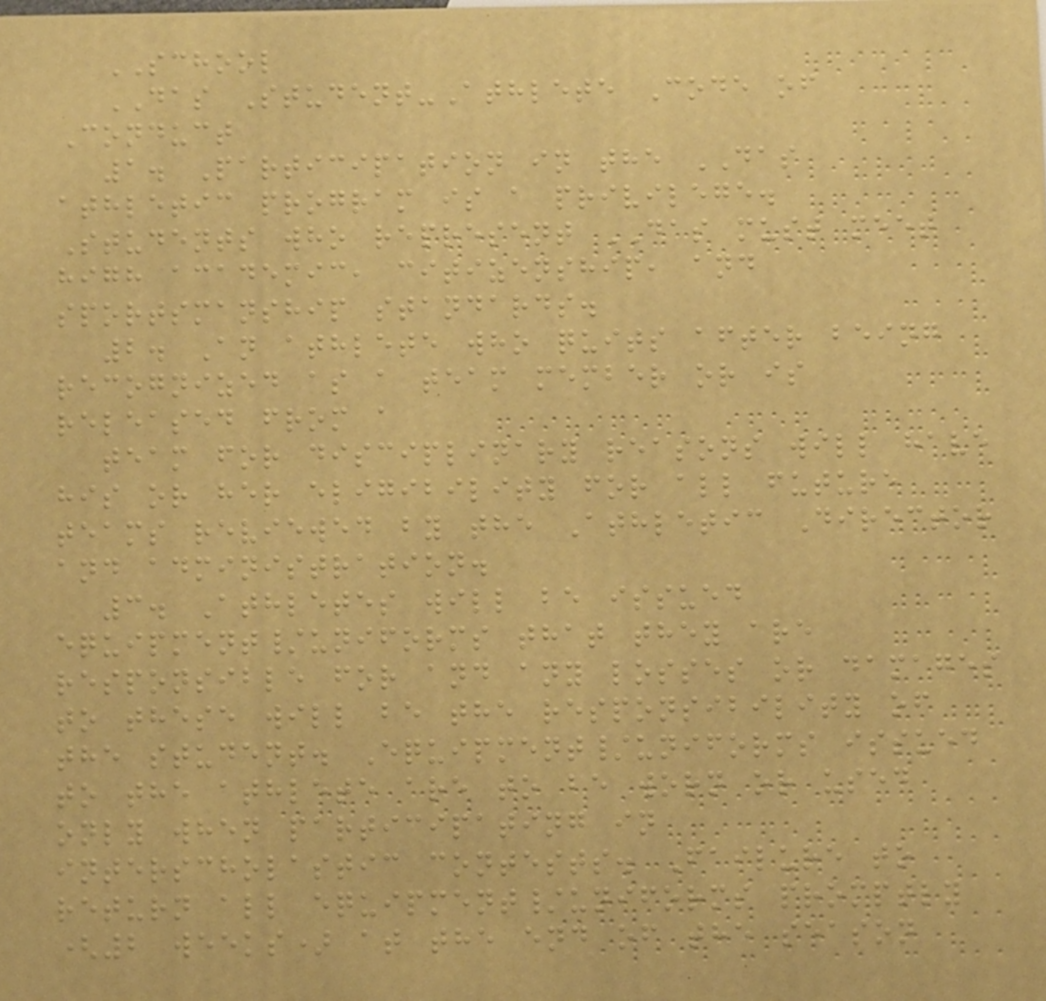SCHOOL
DAS Student-Athlete Code of
Conduct
1. Participation in the DAS
athletic program is a privilege.
Students who represent DAS must meet
high academic, citizenship, and
sportsmanship standards.
2. An athlete who quits after being
recognized as a team member or is
released from a
team for disciplinary reasons will have
his or her eligibility for all future
teams reviewed by the Athletic Director
and administration.
3. Athletes will be issued
equipment/uniforms that they are
responsible for and any losses or damages
to these will be the responsibility of
the student. Equipment/uniforms issued
to the athlete are to be worn or used
only when participating in
interscholastic contests. Failure to
return all equipment/uniforms promptly
(2 weeks) at the end of the season
